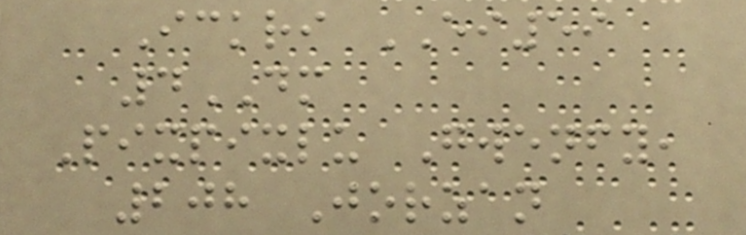Ickri EI59
4DM
Pixpixlu Gwenfy,
208 Jorzan
